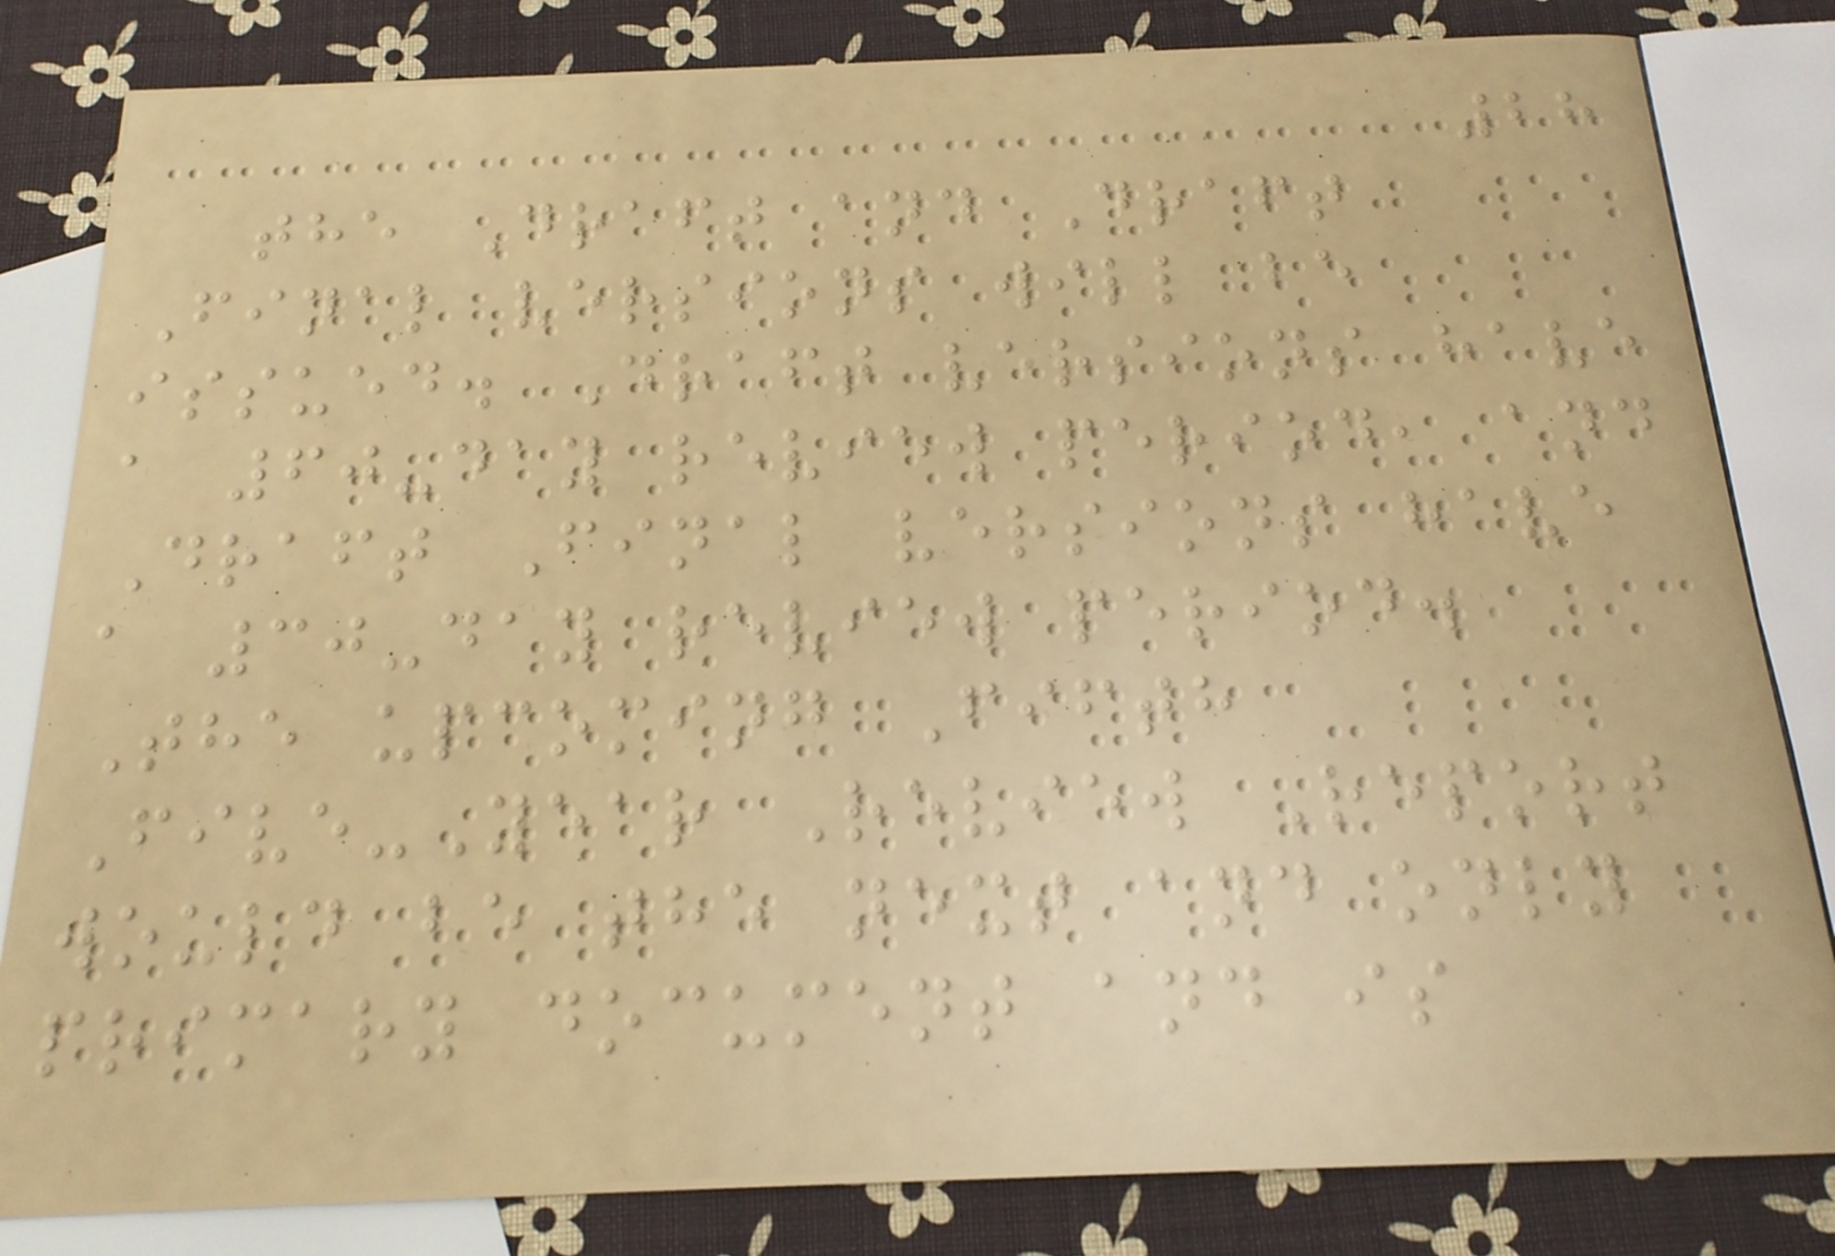28
the Draft and Draft
Final versions will be
issued. Draft versions have
a 60-day review period, and
Draft Final versions have
a 30-day review period.
The upcoming Fifth
Five-Year Review Report
would be the next and only
primary document and is
